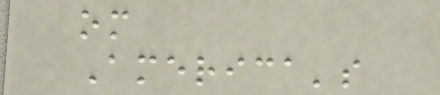om
America's
